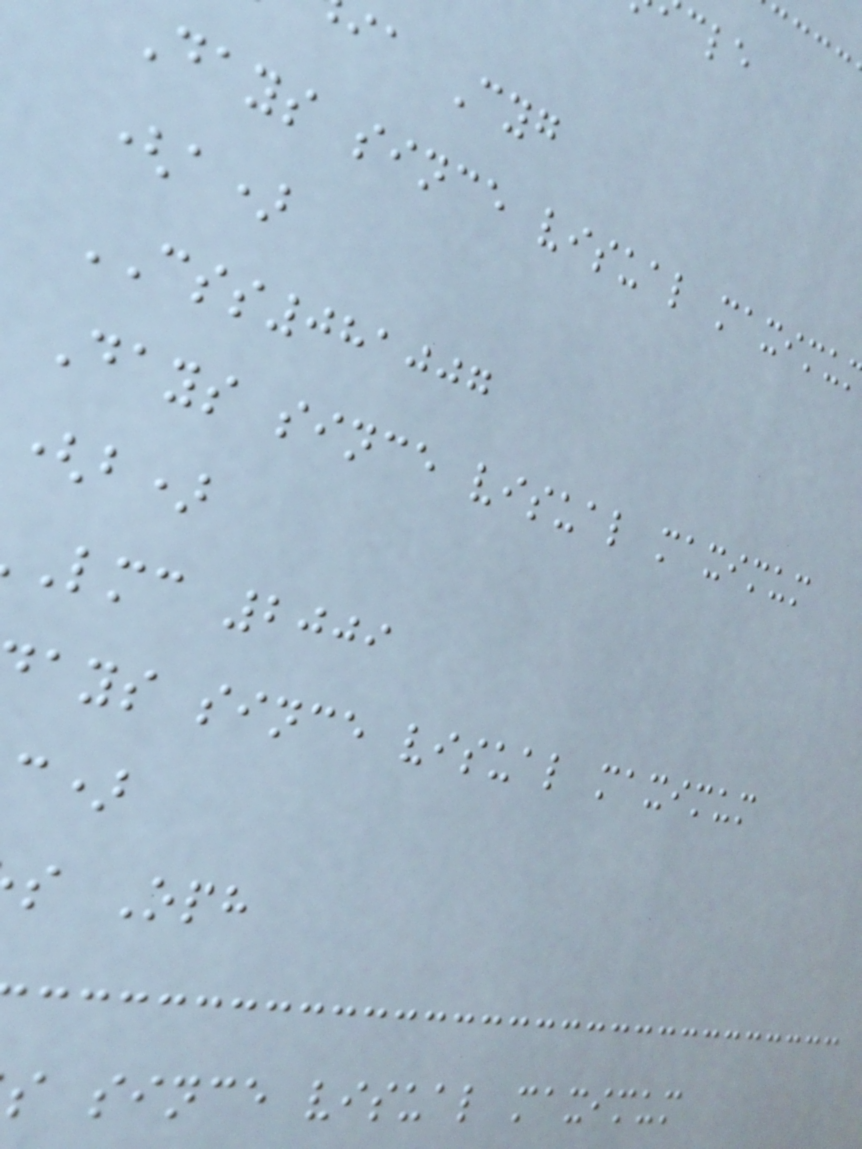ia Cyg
Days since visual maximu
(a)
CSS081007
Days since visual maximum
(b)
lmc 2009
ays since visual maximum
s Oph
s since visual maximum
